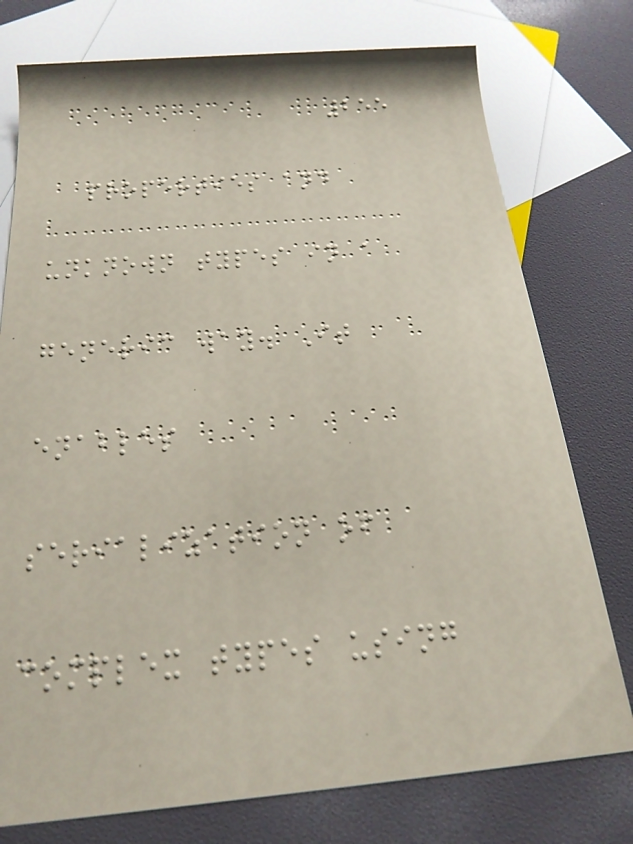255
properties and
unknown types in a
generic way. It
enables
serialization of
complex types using
